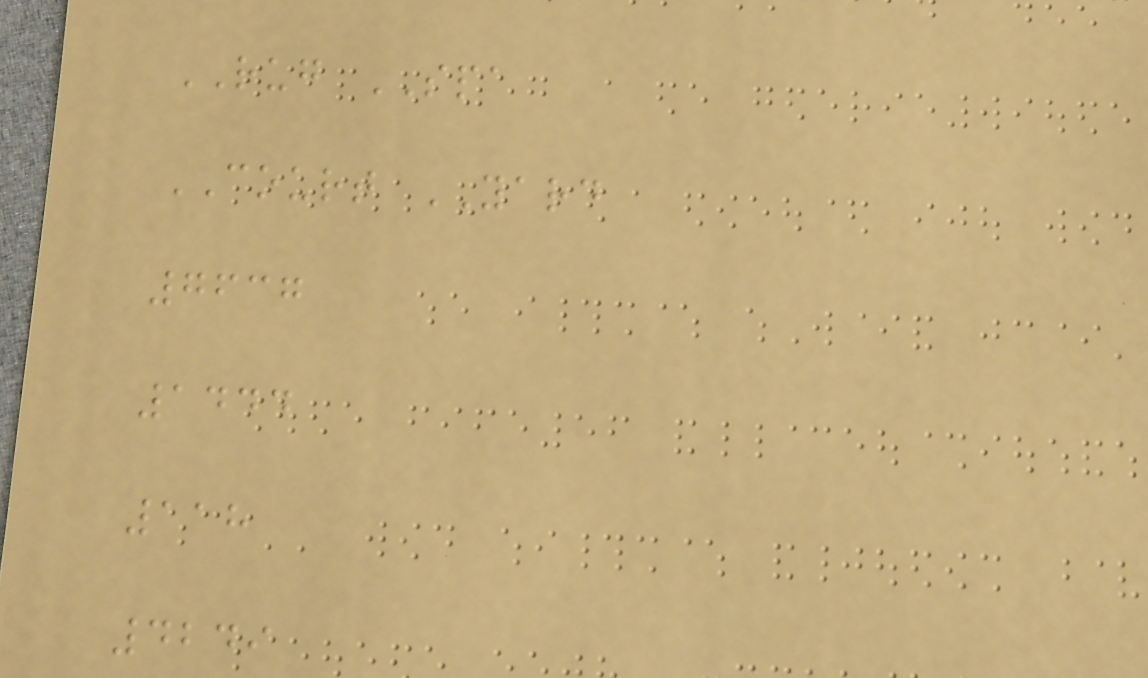RUG SPA
COURT YARD
7637
1444
118
4249
